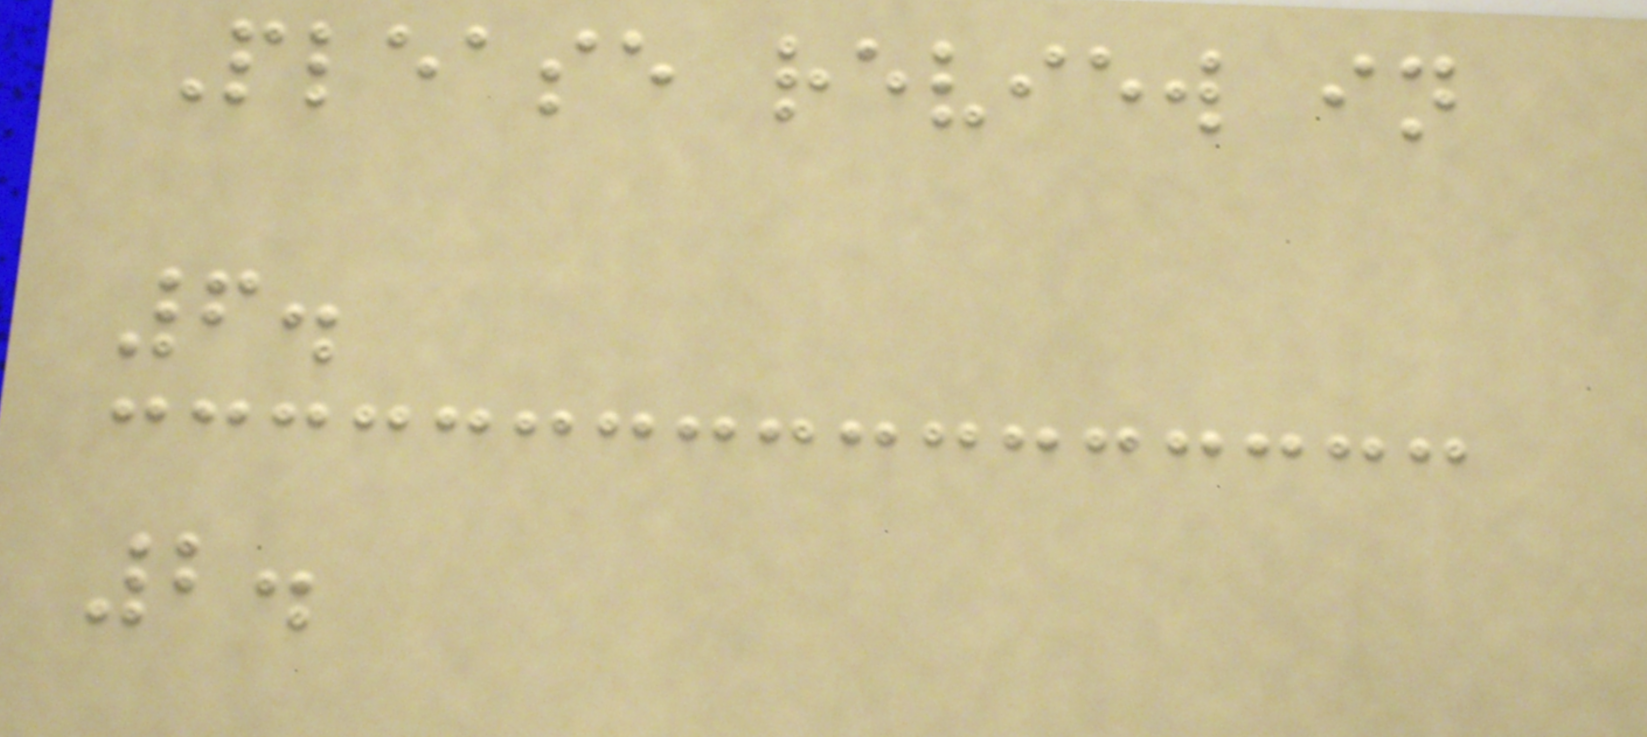Please review in
6.
2.
